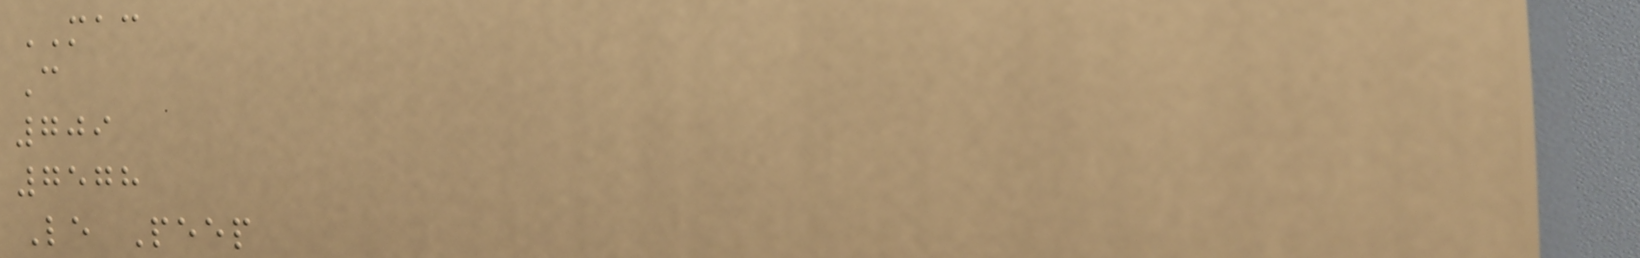MAC
C
709
7578
Le Peep
